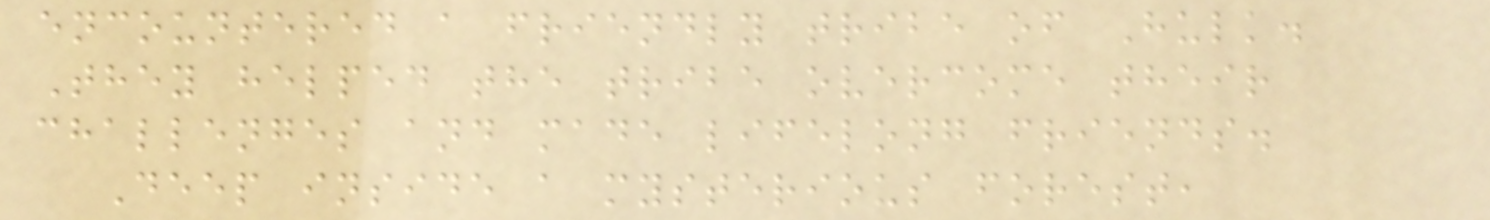encountered a friendly tribe of Hulk.
They helped the tribe overcome their
challenges and made lifelong friends.
Deep inside a mysterious forest,
